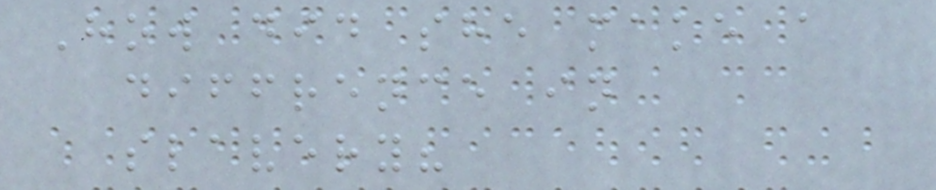How did she make a
diffrence in
slavery?
